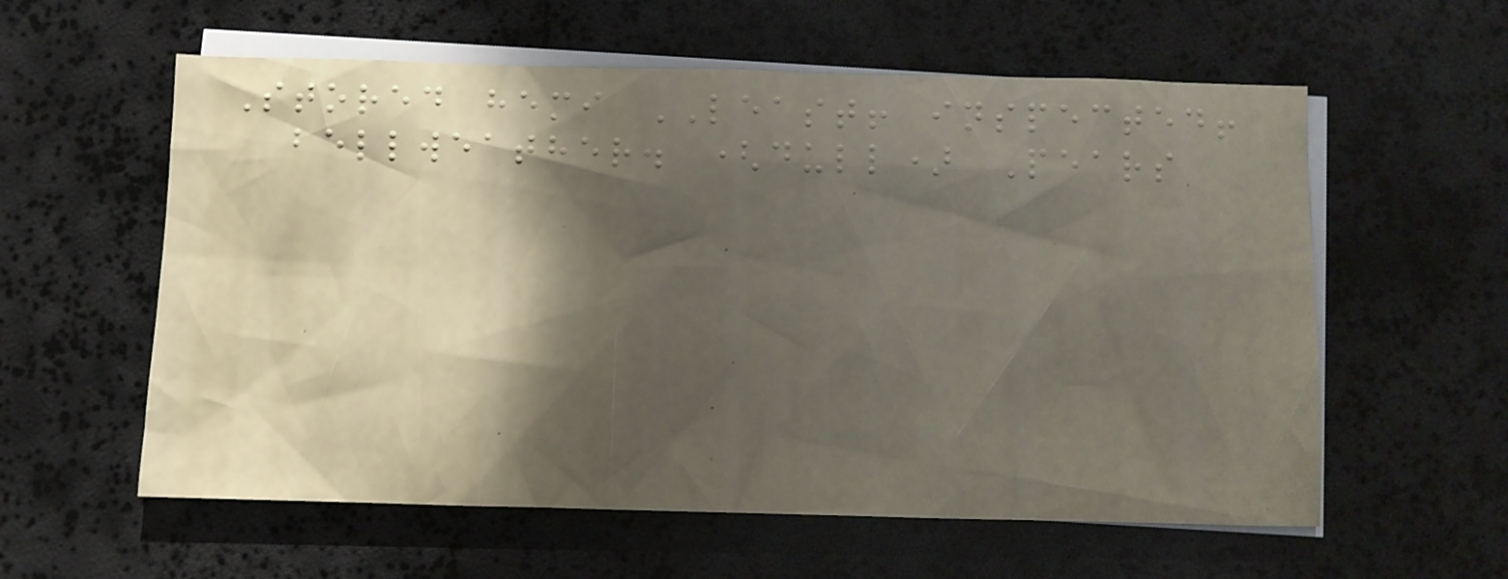Stored hemi LEAST! inspected!
bellweather. (dull) Pears
